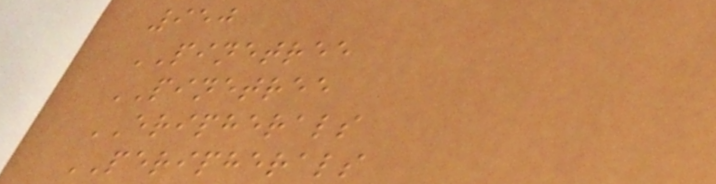950
PINETREE
PINETREE
ERIPHERALS
PERIPHERALS
